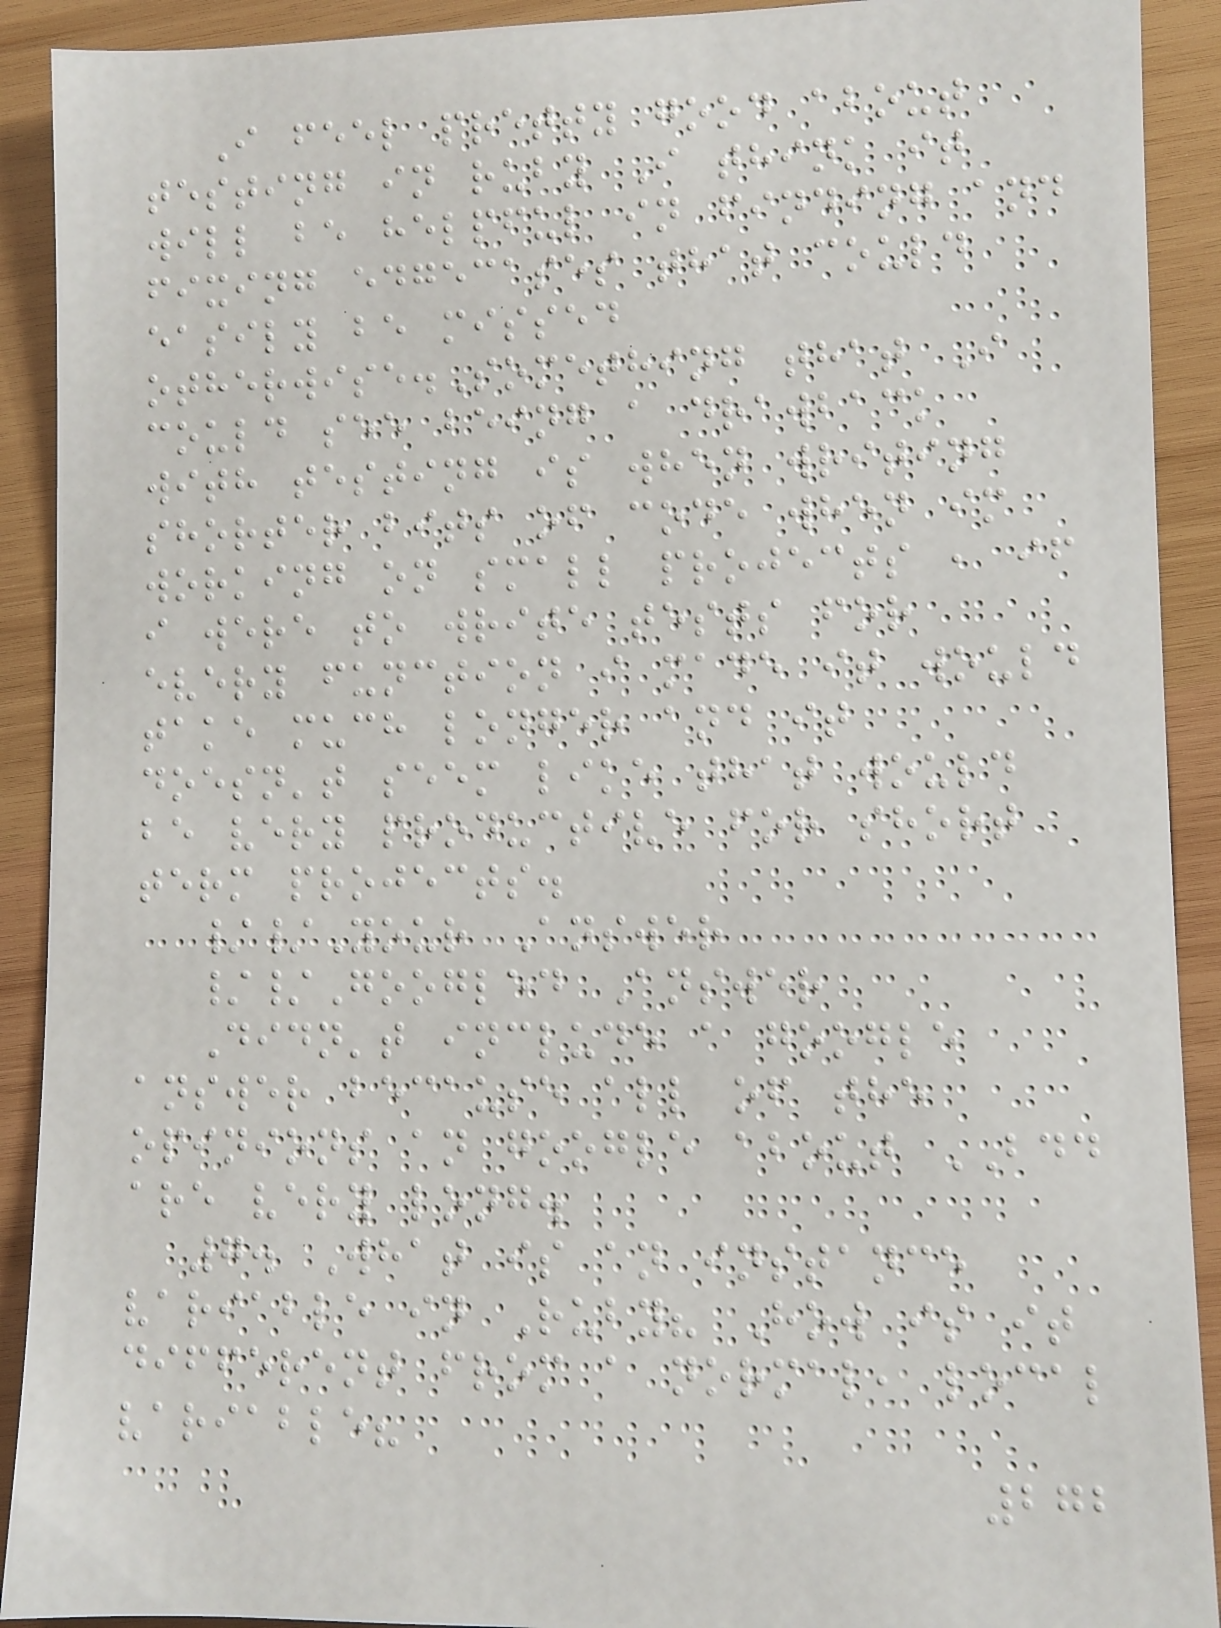I feel pretty good about
testing in ruby I think it
will be helpful in finding and
fixing edgecases that could
easily be missed
otherwise.Something that I
could see being a drawback
with testing is when writing
shorter bits of code when im
working on small projects , if
i were to write tests for
every function i made it would
take much longer and it
doesn't seem like that would
be very productive for short
term projects.
//Your Answer
//Googled Answer
Didn't include a google
answer because all of the
opinions an google about BDD
are very long.
7. What is an instance
variable in Ruby? How is it
different from a normal, local
variable?
272
